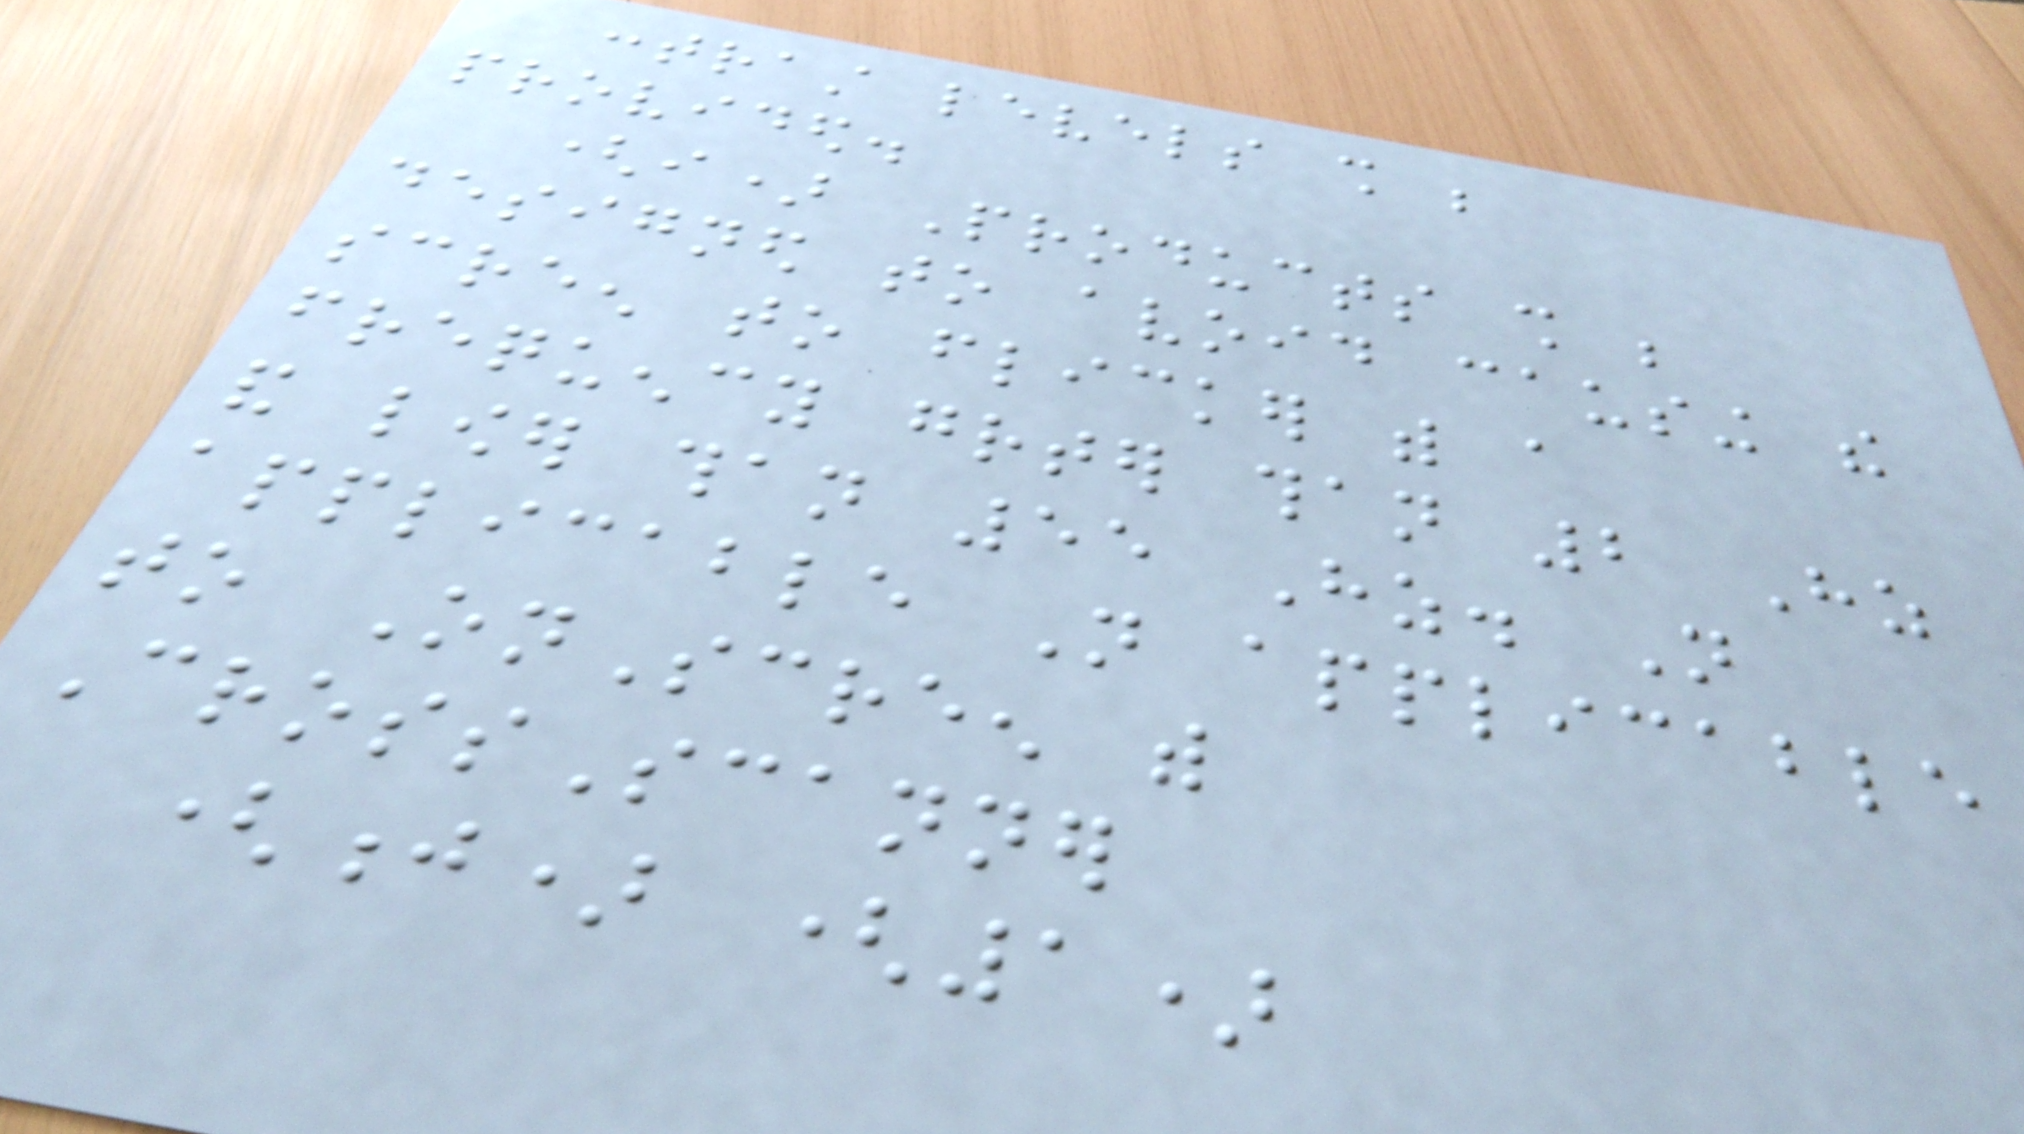contrast levels shall be
provided.
(i) Products shall be
designed to avoid causing the
screen to flicker with a
frequency greater than 2 Hz
and lower than 55 Hz. Not
applicable Not applicable
to OnScreen with
CrossScanner
(j) (1)
